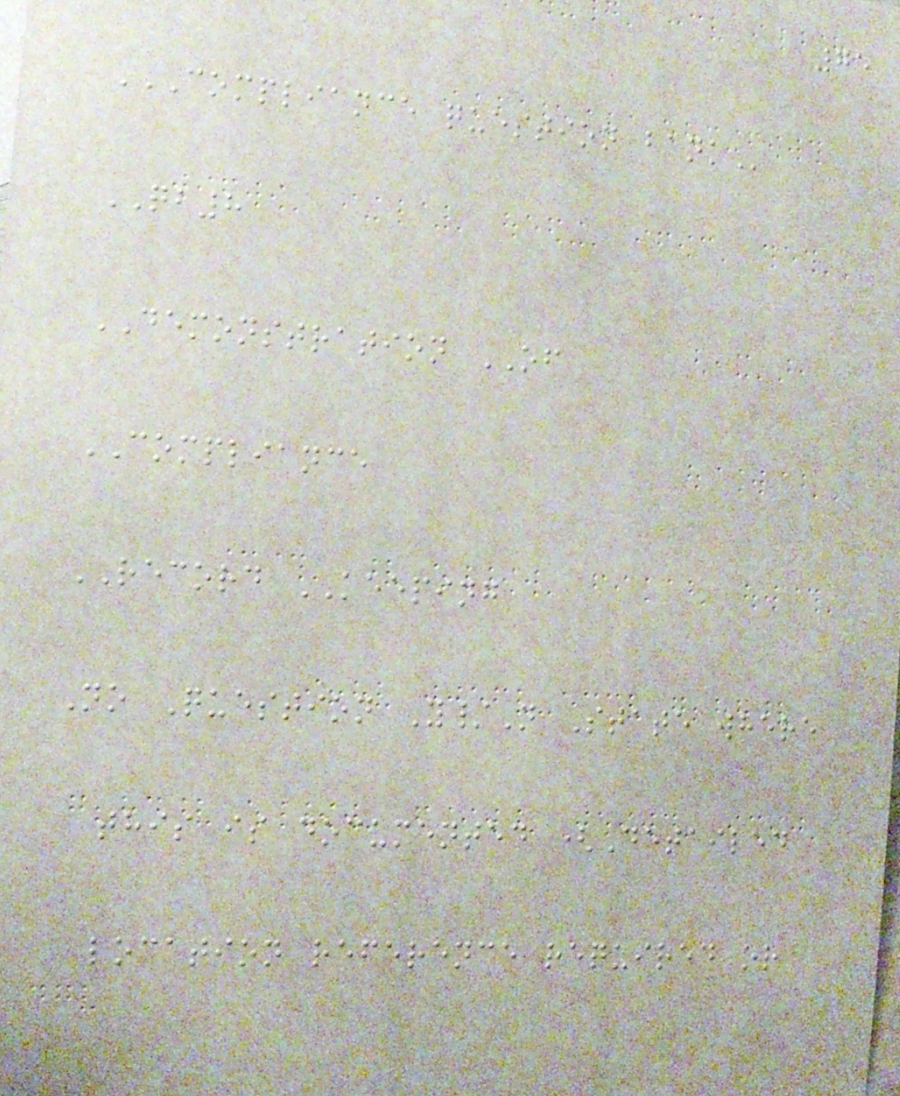75
COMPLIANCE QUESTION BANK
QB8
DEMONSTRATION OF
COMPLIANCE
RECORD KEEPING
No Question Y/N State where
this is documented (Detailed
location reference required or
